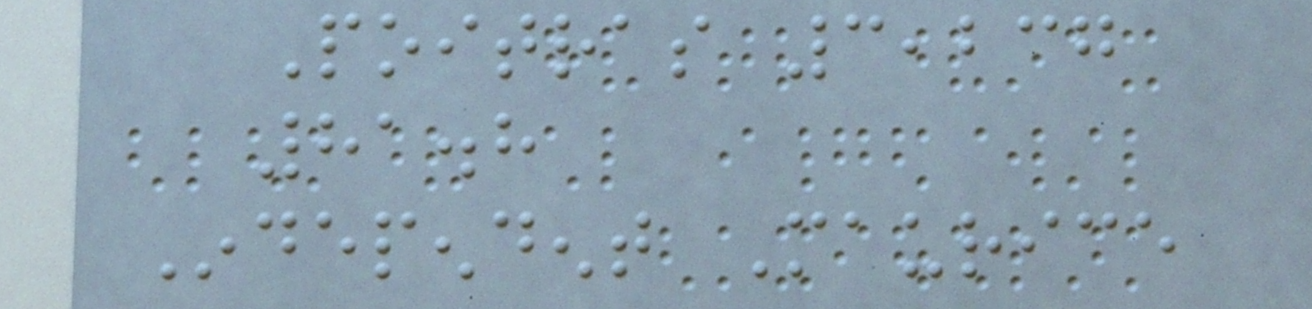Poitras 3,237
81.8
Independent Maurice
